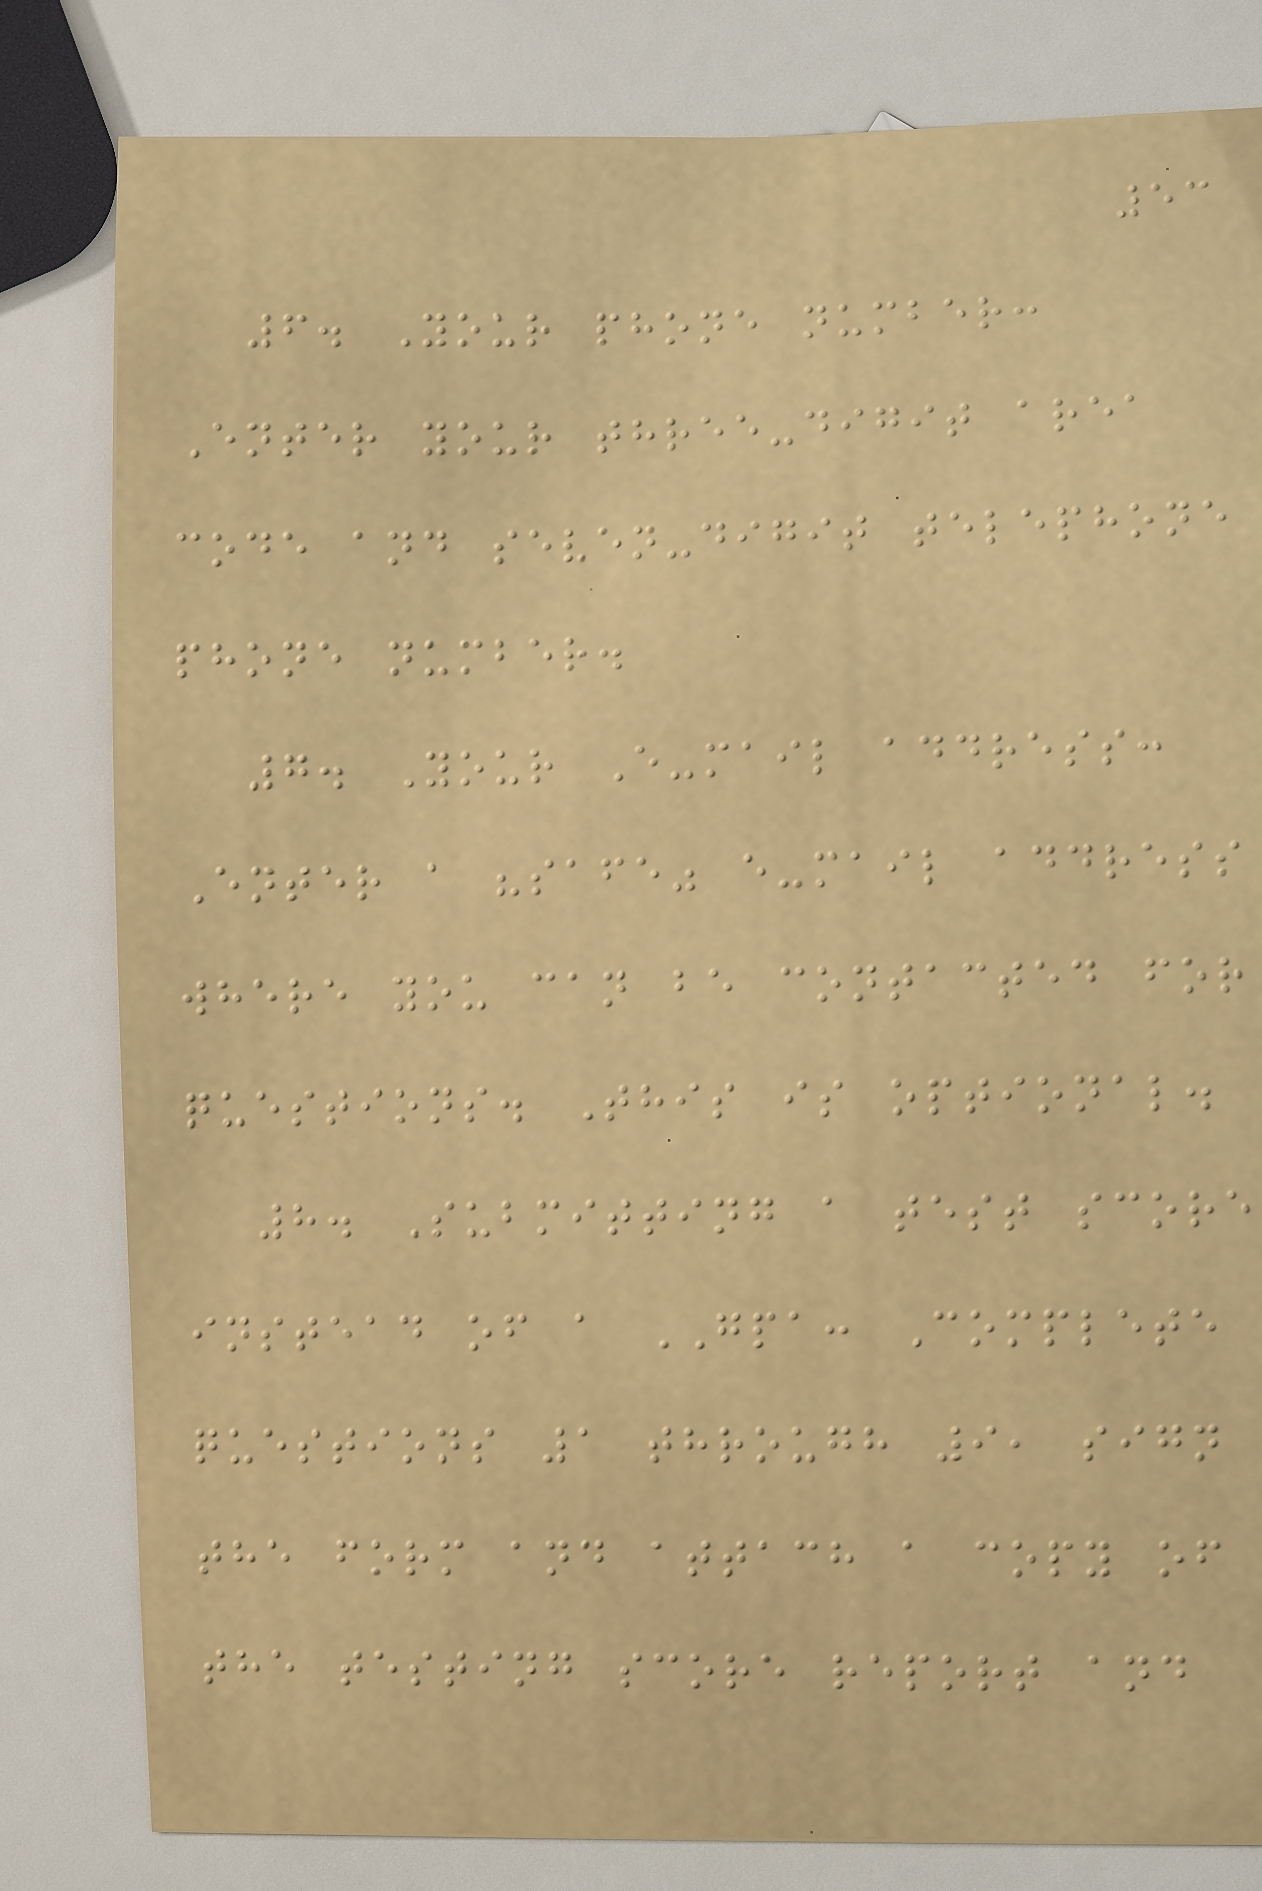53
6. Your phone number:
Enter your three-digit area
code and seven-digit telephone
phone number.
7. Your E-mail address:
Enter a "safe" e-mail address
where you can be contacted for
questions. This is optional.
8. Submitting a test score
instead of a GPA: Complete
questions 1 through 9, sign
the form and attach a copy of
the testing score report and
